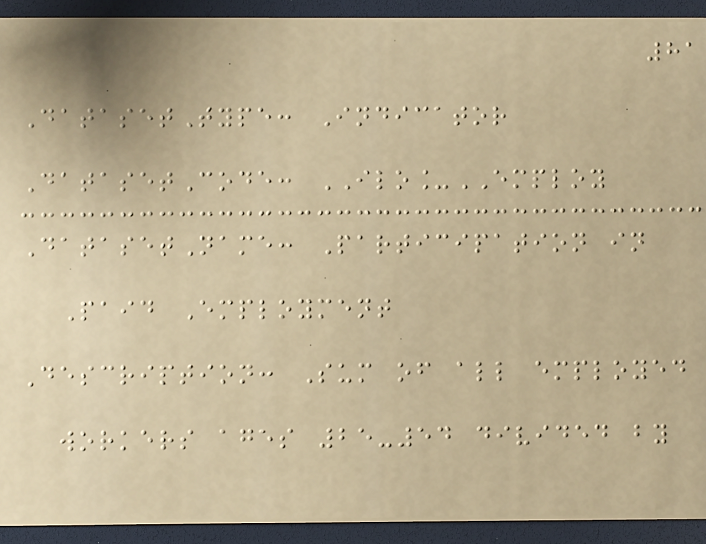81
DatasetType: Indicator
DatasetCode: ILO_EMPLOY
DatasetName: Participation in
Paid Employment
Description: Sum of all employed
workers ages 25-54 divided by
